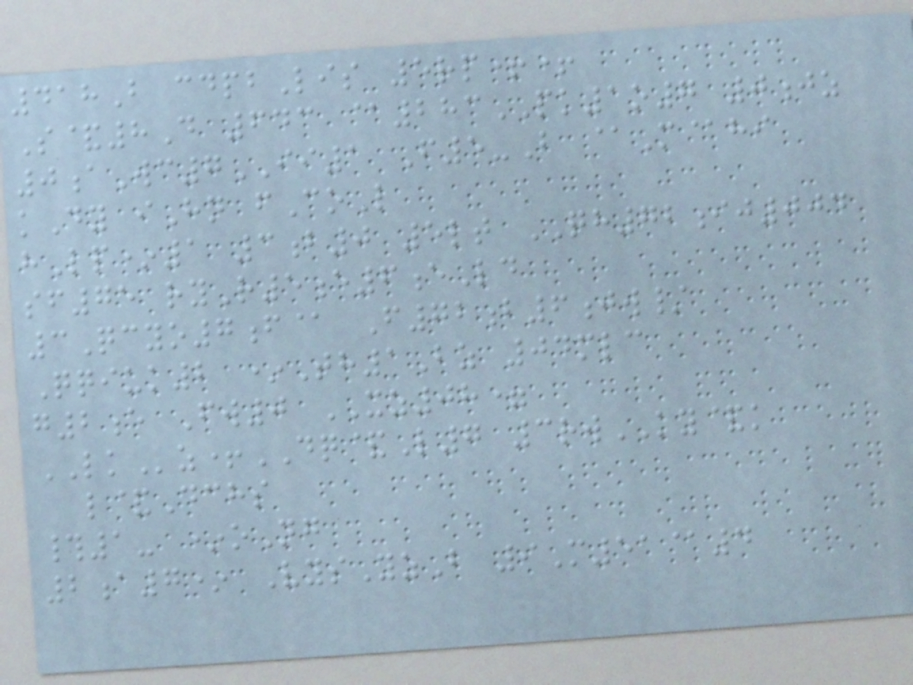418B cdpbLis 5rp++
S&8D 643 @283PK1o7 0jz
0aWc7II1 F5-B @M@hi
kDy iHn fCoL
hLp*1 3b0 5lt QH72ij004
sf75 ryR5e6eLd
3Qcyo7f@ F72b6jw/
Qqiuk2 *Th1Bz 04mlc
g2e Fw0 XZ08=
LKz+DQ&L7 3rwKY&k
l&Dchs
#1- *oNg
2a7* VysYzB 9M51@4
